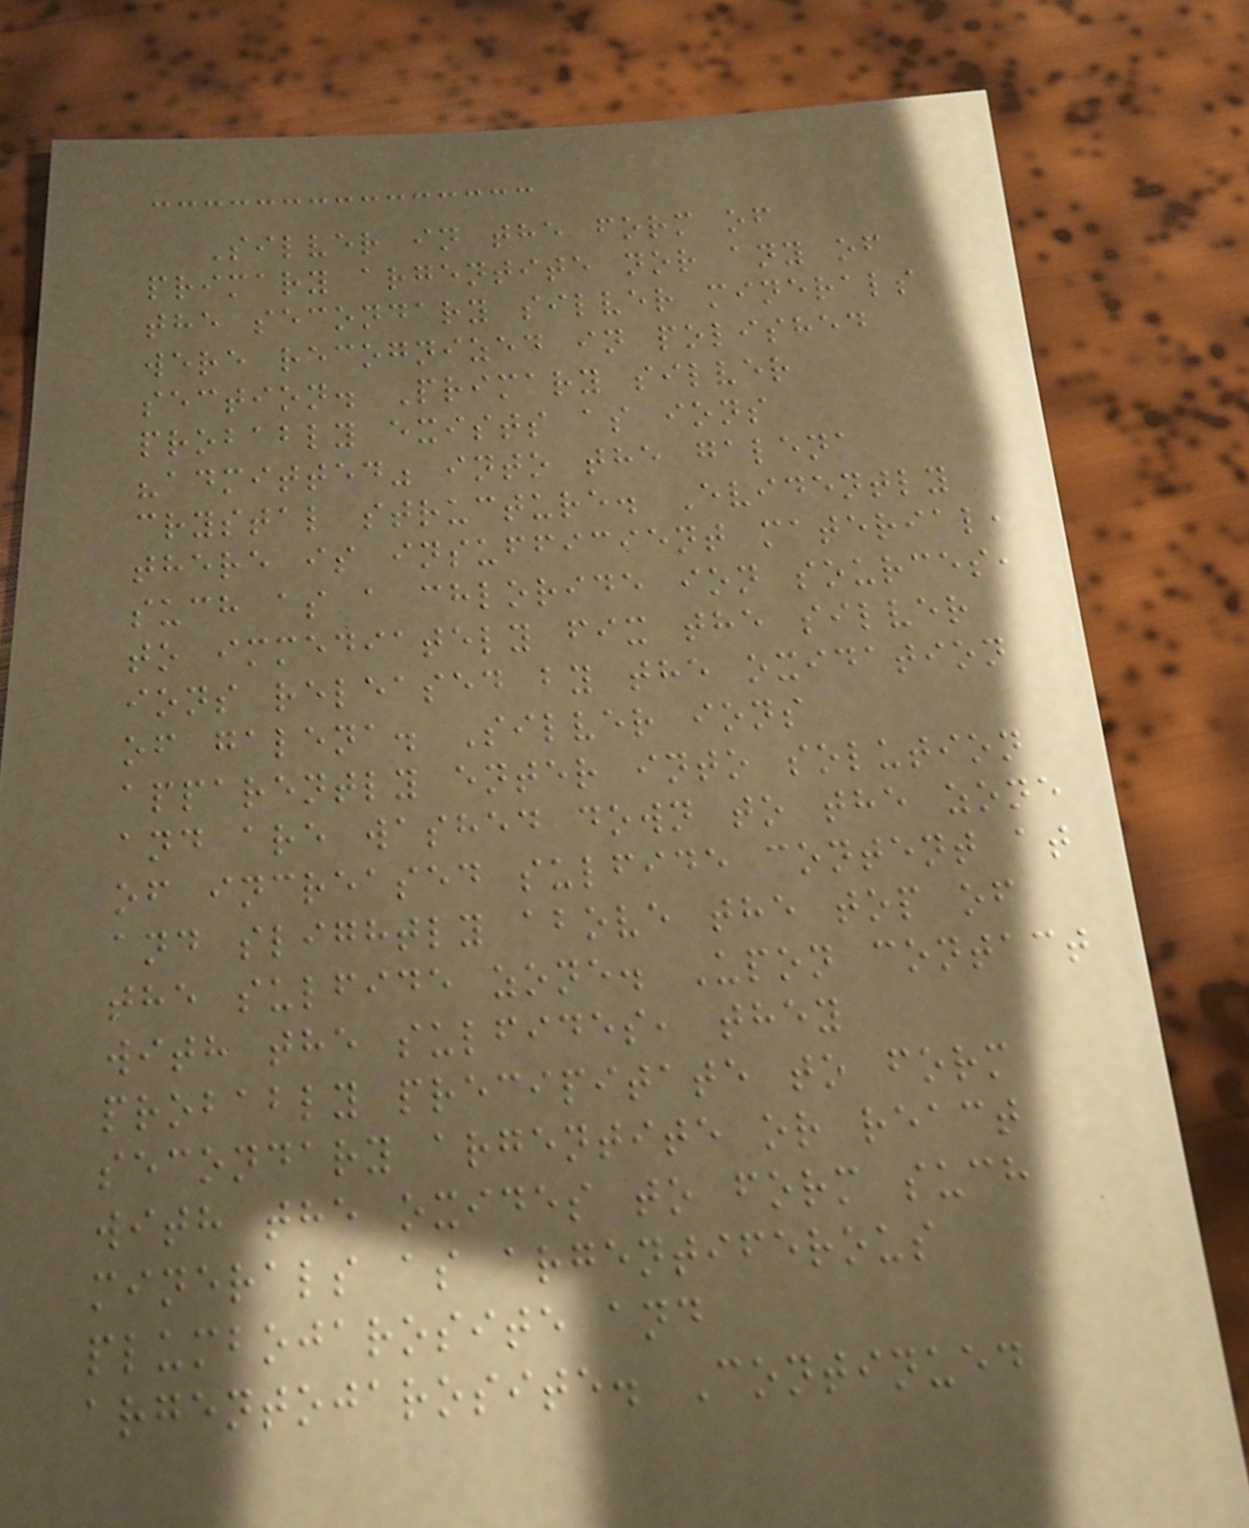Silver in the form of
primary argentite nor any of
the secondary silver minerals
were recognized in polished
section. Primary silver
probably exists as ions
"admitted" into the galena
crystal structure. Evidently
there is insufficient material,
such as a chloride ion sources,
to immediately fix the silver
ions released by the oxidation
of galena. Silver ions
apparently enter into solution
and are washed down to the zone
of increased sulfide content at
and slightly above the top of
the sulfide zone. Upon contact
with the sulfides, they
probably precipitate to form
secondary argentite or react
with the oxides to form such
minerals as argentiferous
plumbojarosite and
argentojarosite. Continued
